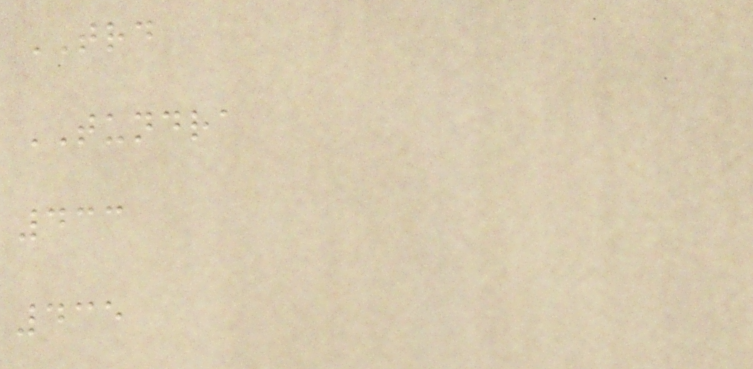TRD
TUNDRA
433
435
